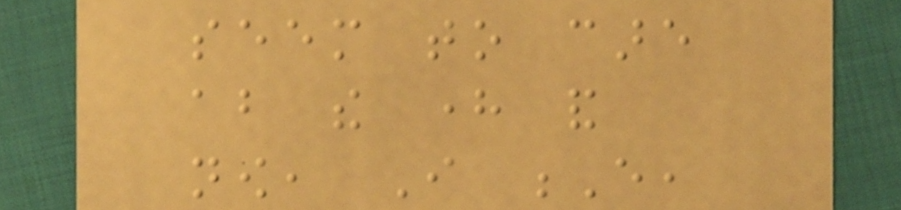seem to care
about the here and
now, I E,
